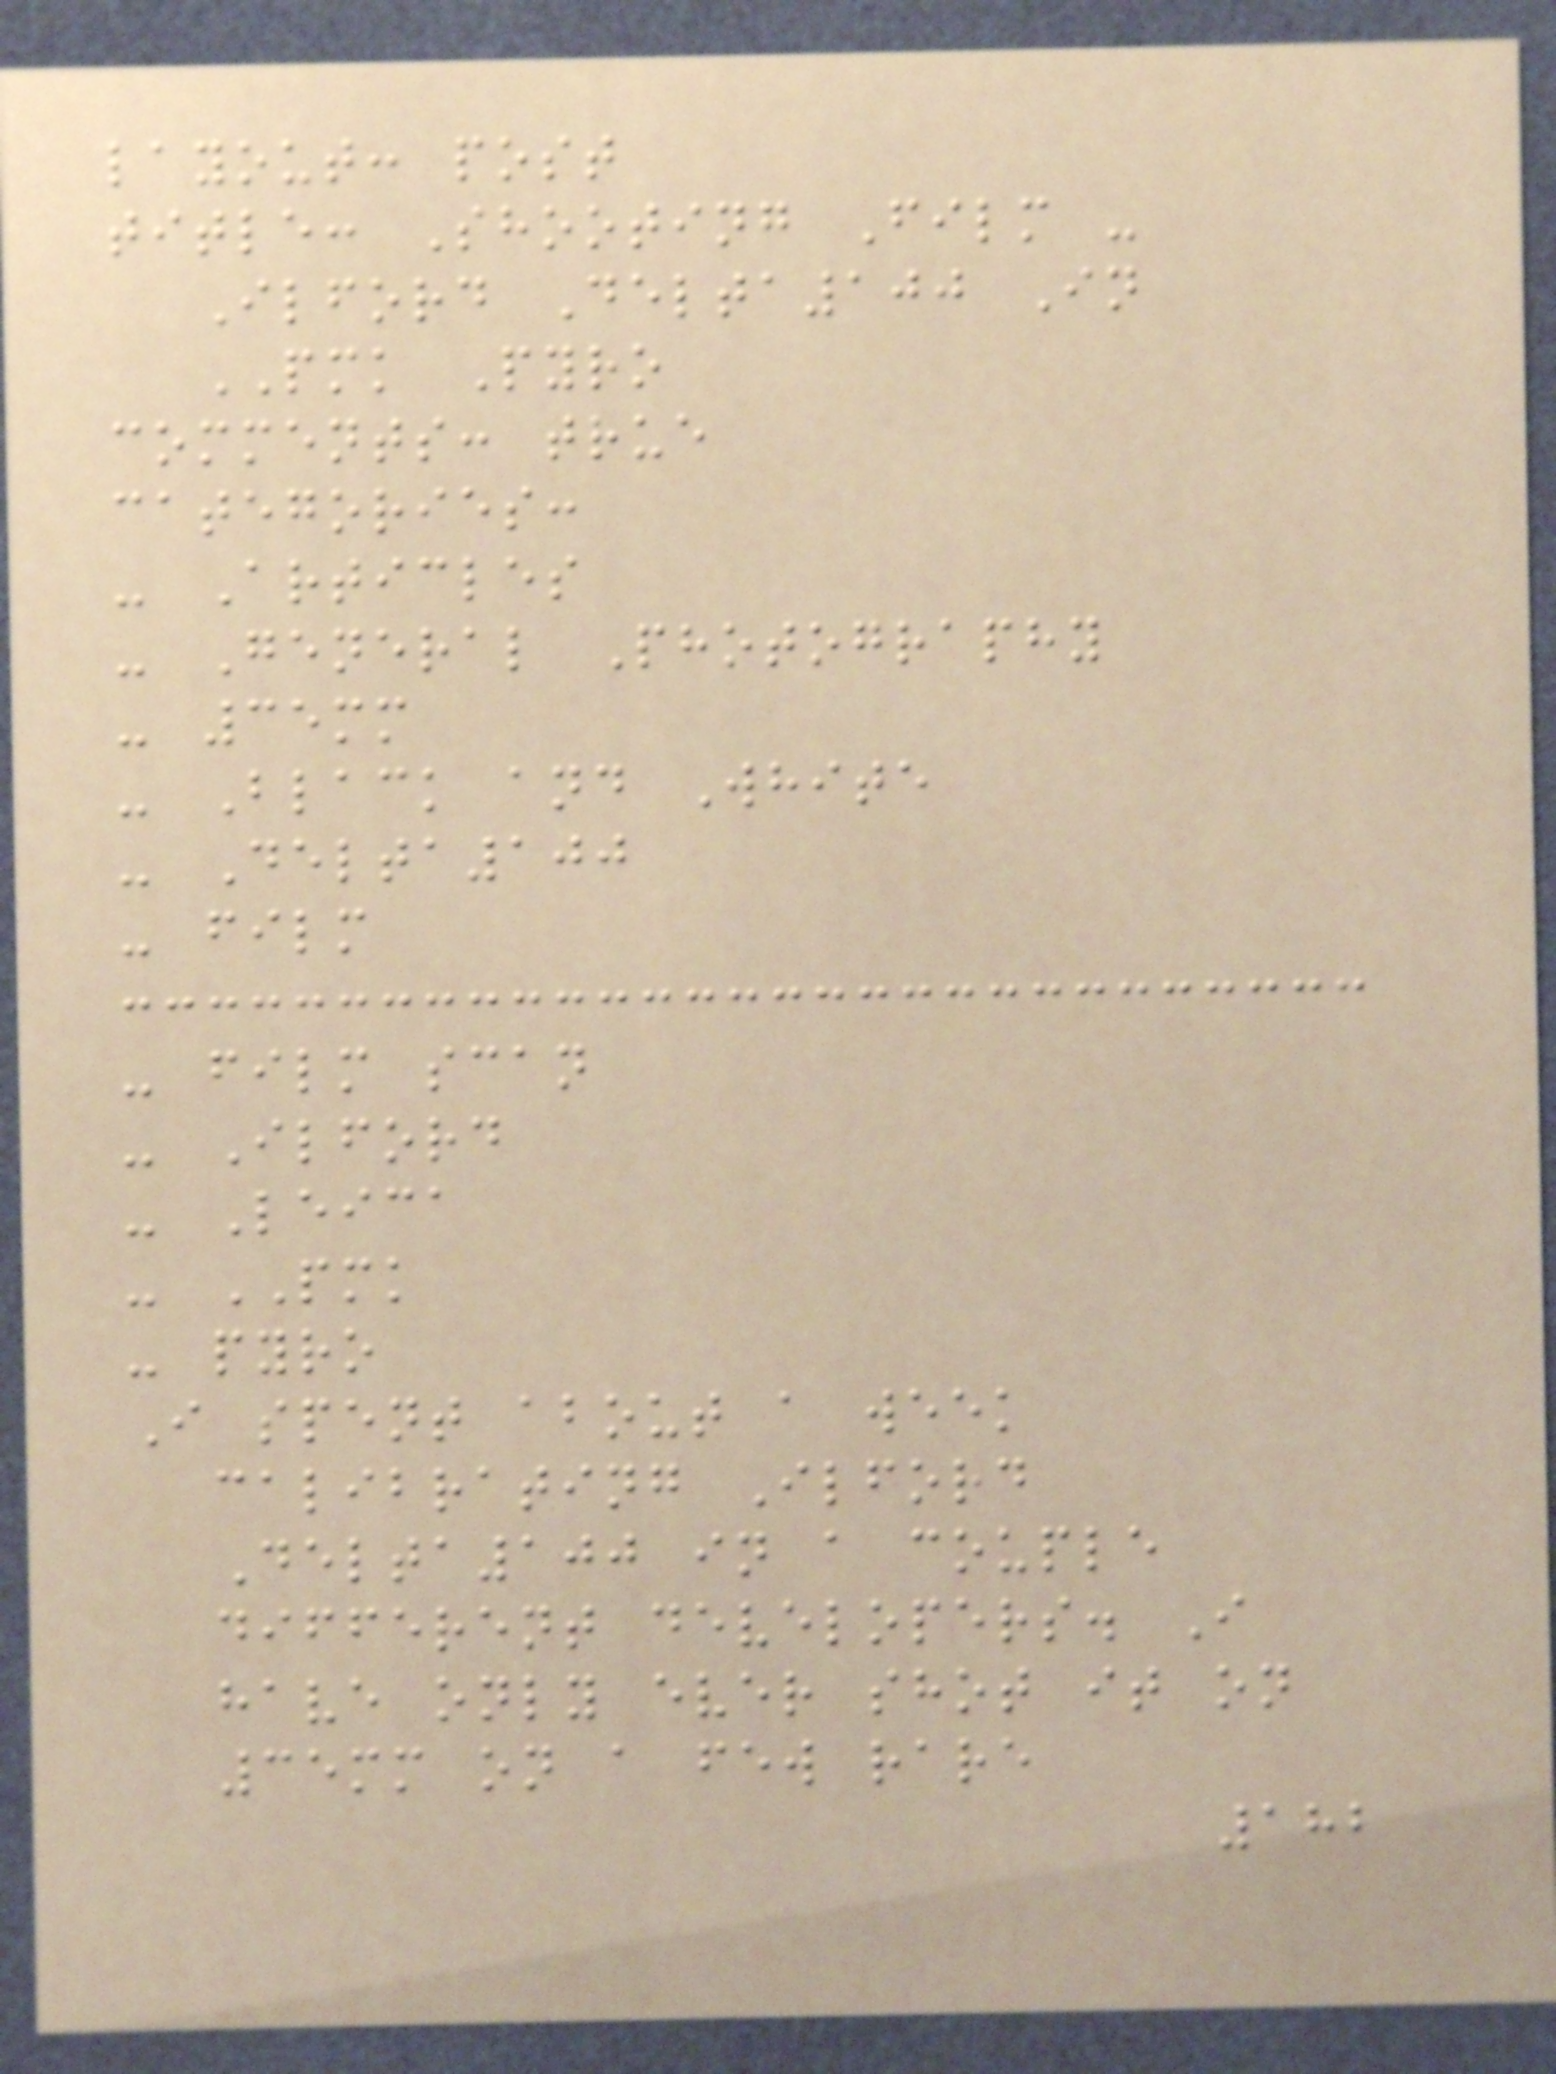layout: post
title: Shooting Film -
Ilford Delta100 In
PMK Pyro
comments: true
categories:
- Articles
- General Photography
- 35mm
- Black and White
- Delta100
- film
- film scan
- Ilford
- Leica
- PMK
- pyro
I spent about a week
calibrating Ilford
Delta100 in a couple
different developers. I
have only ever shot it on
35mm on a few rare
182
